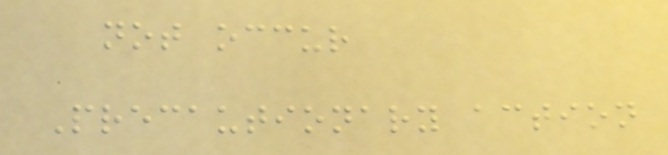not occur
Precautionary action
